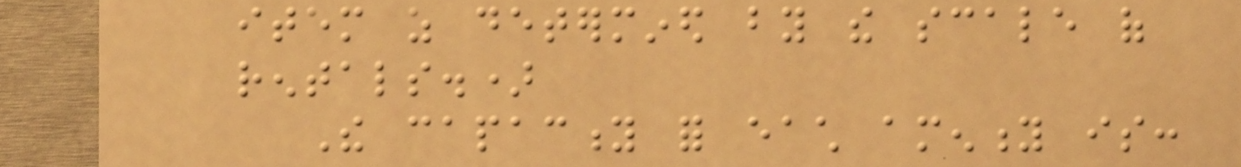item as determined by the scale of
rentals.)
The capacity for each amenity is:
